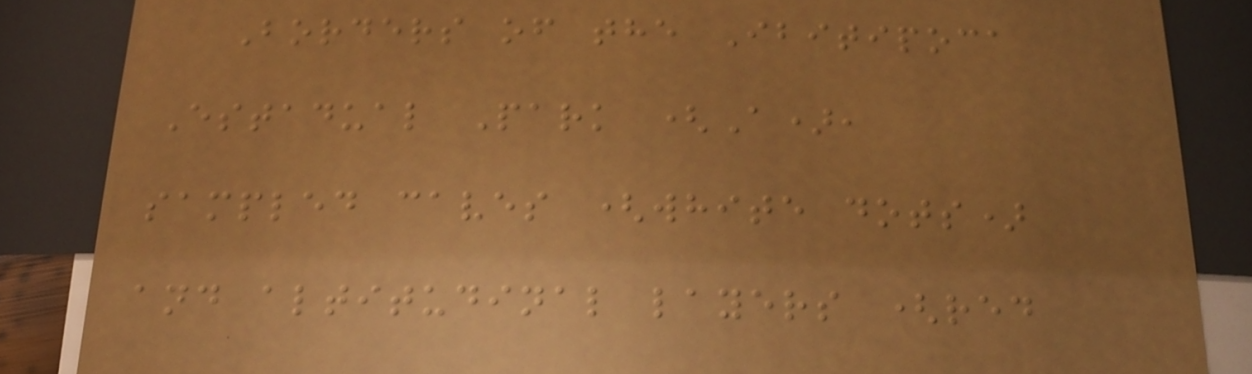Borders of the Ibitipoca
Estadual Park (A),
sampled caves (white dots)
and altitudinal layers (red
